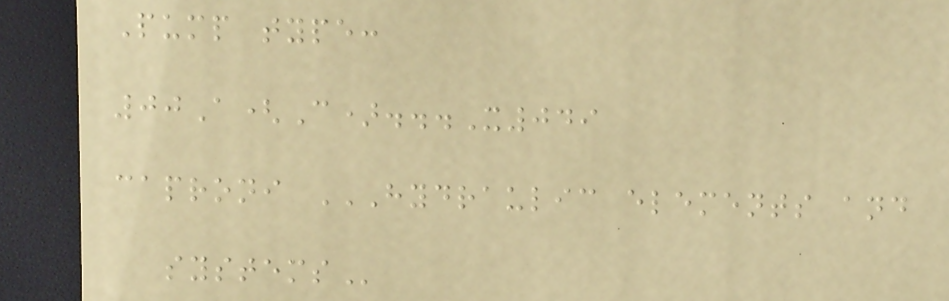Pump type:
00A(C)...X049
caproni HYDRAULIC ELEMENTS AND
SYSTEMS
